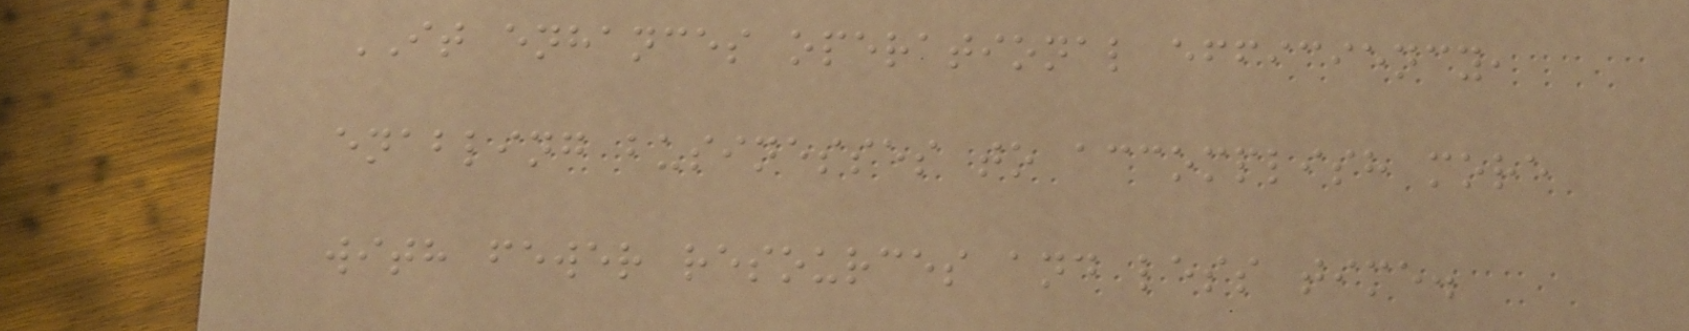IT enhances operational efficiency,
enabling businesses to accomplish more
with fewer resources and less time.
